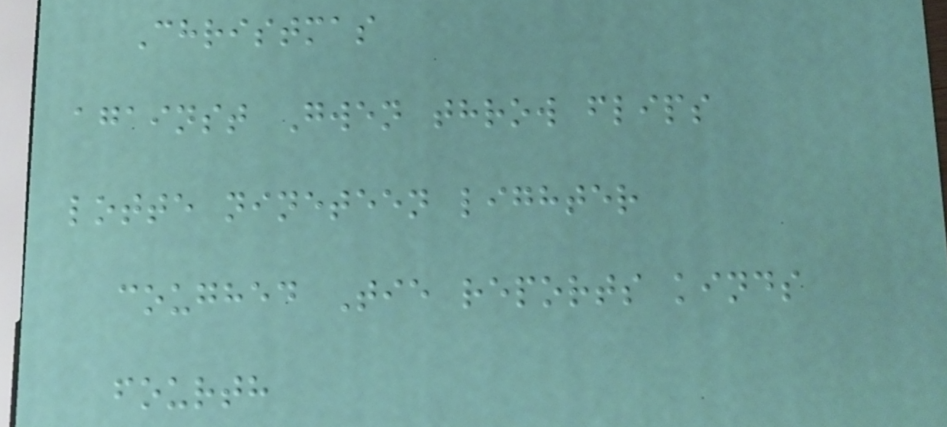Christmas
against Gwen throw flips
lotte nineteen lighter
coughed Tie reports kinds
fourth
